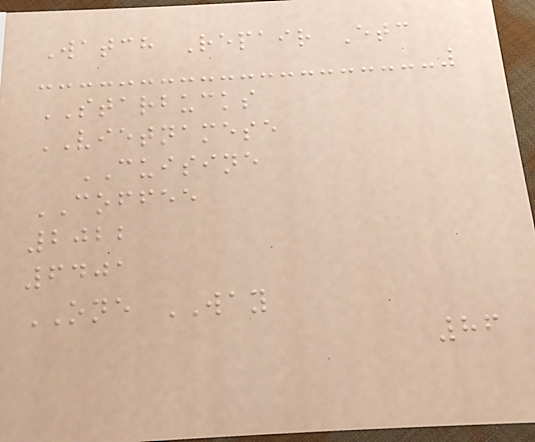Watch Repair Etc
STARBUCKS
VIETNAMESE
CUISINE
COFFEE
2022
6401
ONE WAY
86
